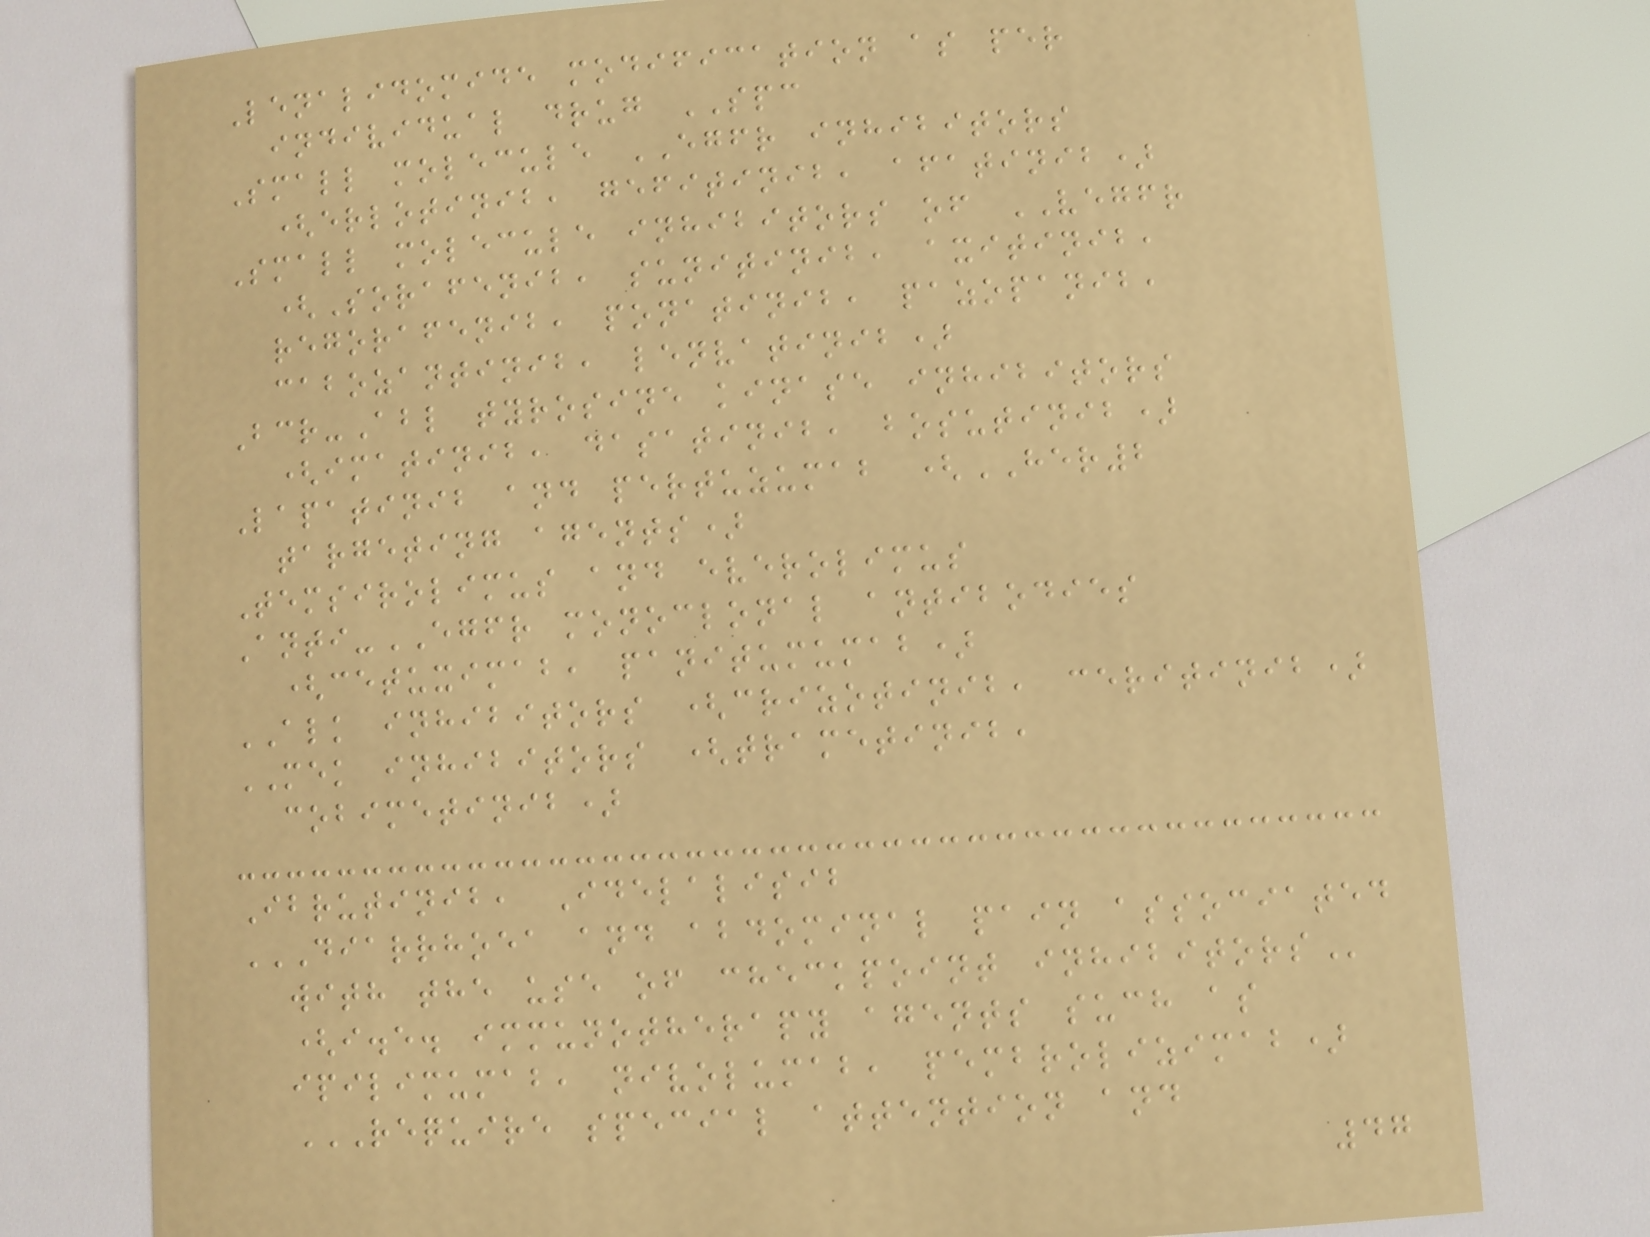Lenalidomide modification as per
individual drug SPC
Small molecule EGFR inhibitors
(erlotinib, gefitinib, afatinib)
Small molecule inhibitors of VEGFR
(Sorafenib, sunitinib, axitinib,
regorafenib, ponatinib, pazopanib,
cabozantinib, lenvatinib)
Bcr-Abl tyrosine kinase inhibitors
(imatinib, dasatinib, bosutinib)
Lapatinib and pertuzumab (HER2
targeting agents)
Temsirolimus and everolimus
Anti-EGFR monoclonal antibodies
(cetuximab, panitumumab)
ALK inhibitors (crizotinib, ceritinib)
MEK inhibitors (trametinib,
cobimetinib)
Ibrutinib, Idelalisib
DIARRHOEA AND ABDOMINAL PAIN ASSOCIATED
WITH THE USE OF CHECKPOINT INHIBITORS
(i.e. immunotherapy agents such as
ipilimumab, nivolumab, pembrolizimab)
REQUIRE SPECIAL ATTENTION AND
47
